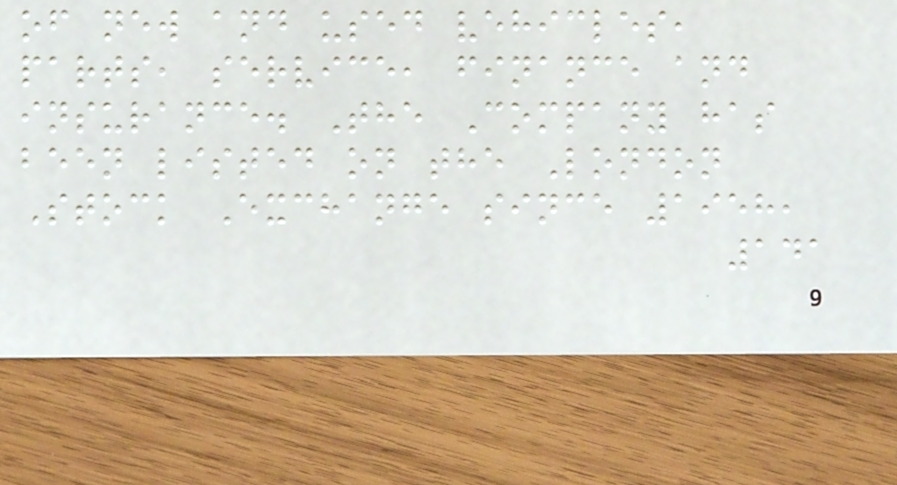of new and used vehicles,
parts, service, finance and
insurance. The Company has
been listed on the London
Stock Exchange since 1958,
141
